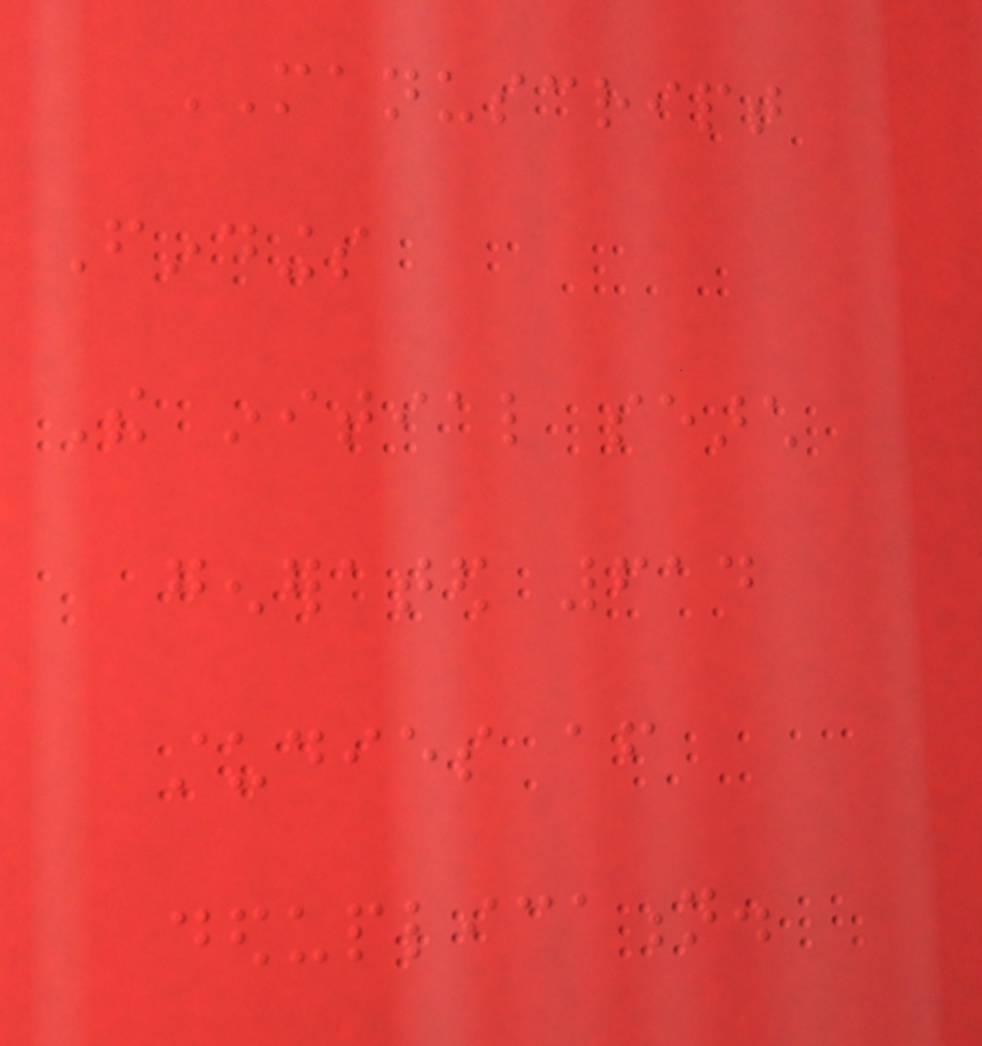MANUSCRIPT
Findings
The initial search
generated 614
studies after
deduplication.
